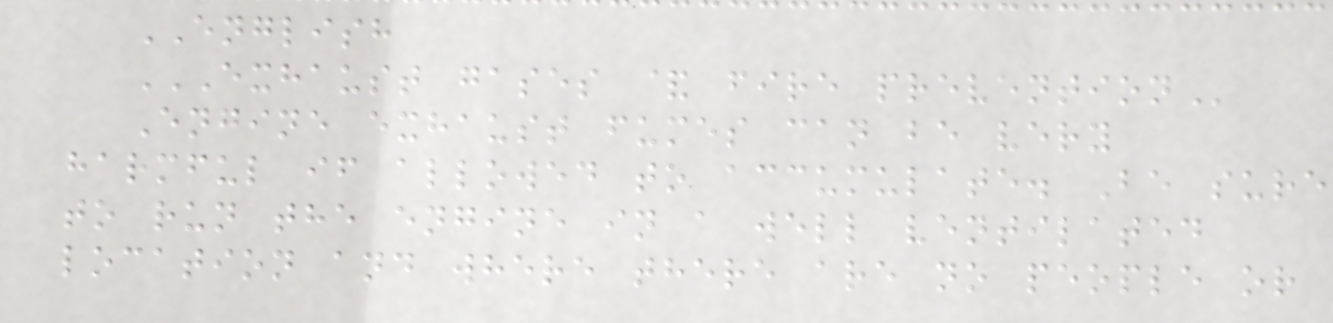ENGLISH
EXHAUST GASES & FIRE PREVENTION
Engine exhaust fumes can be very
harmful if allowed to accumulate. Be sure
to run the engine in a well ventilated
location and where there are no people or
